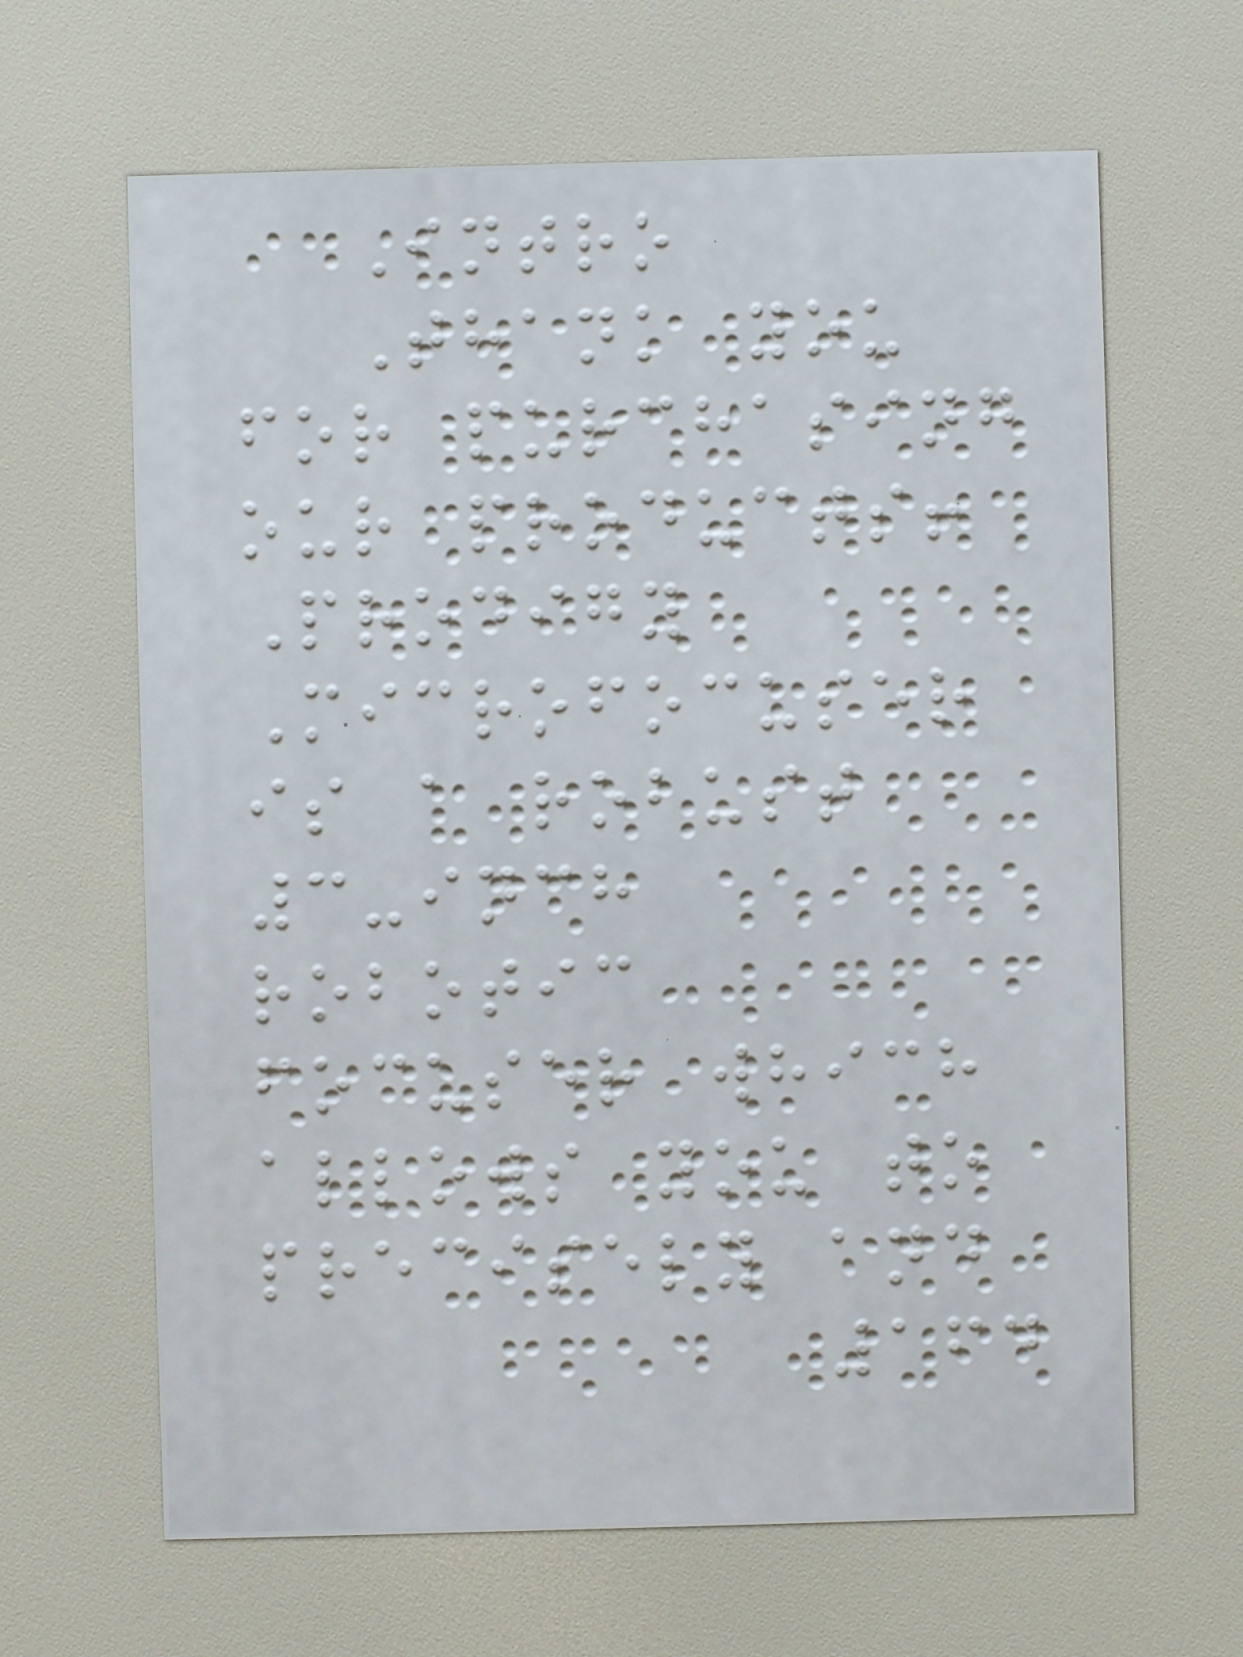Intro
Thank you
for purchasing
our products!
Prodigy
Microfocuser
is a robust
3-inch
robotic
focuser which
allows you to
precisely and
164
